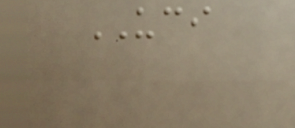UCI
